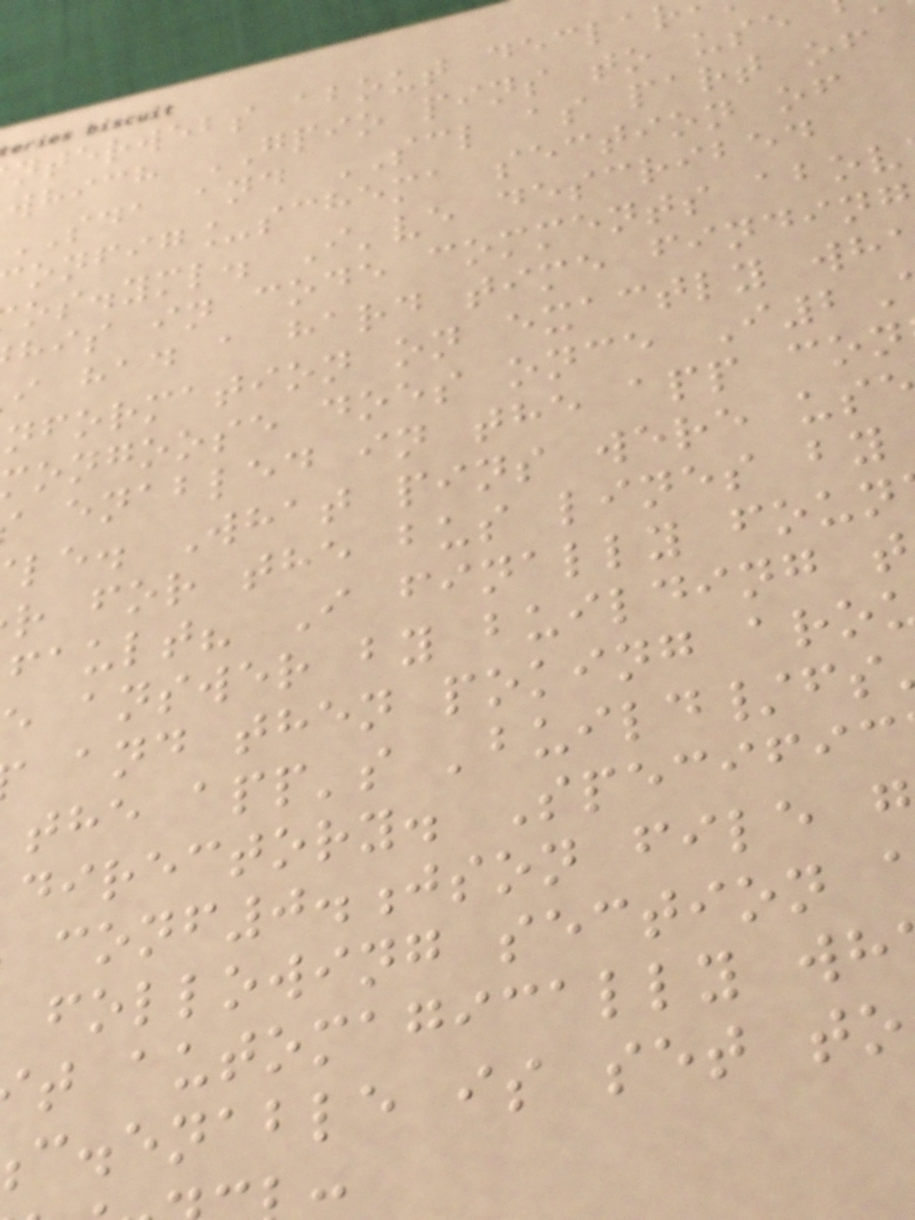nterwebs about decla
which GPIO pins to use
SDA and SCL as part of
onfig_schema section of
os.yml. I've described
his in code comments abov
i had a hard time finding
nformation on exactly wh
ongoose does once I2
enabled in the app con
le. What pins were us
r for the bus lines by
fault? I finally foun
e answer by building t
and then poking aro
the app's 'build/fs
directory. Specific
conf0.json file g
following section
t automagically wh
c.enable is set to
